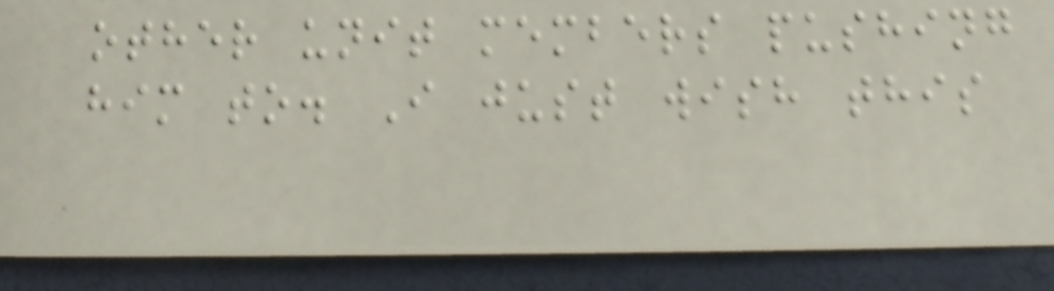other unit members pushing
him to. I just wish this
